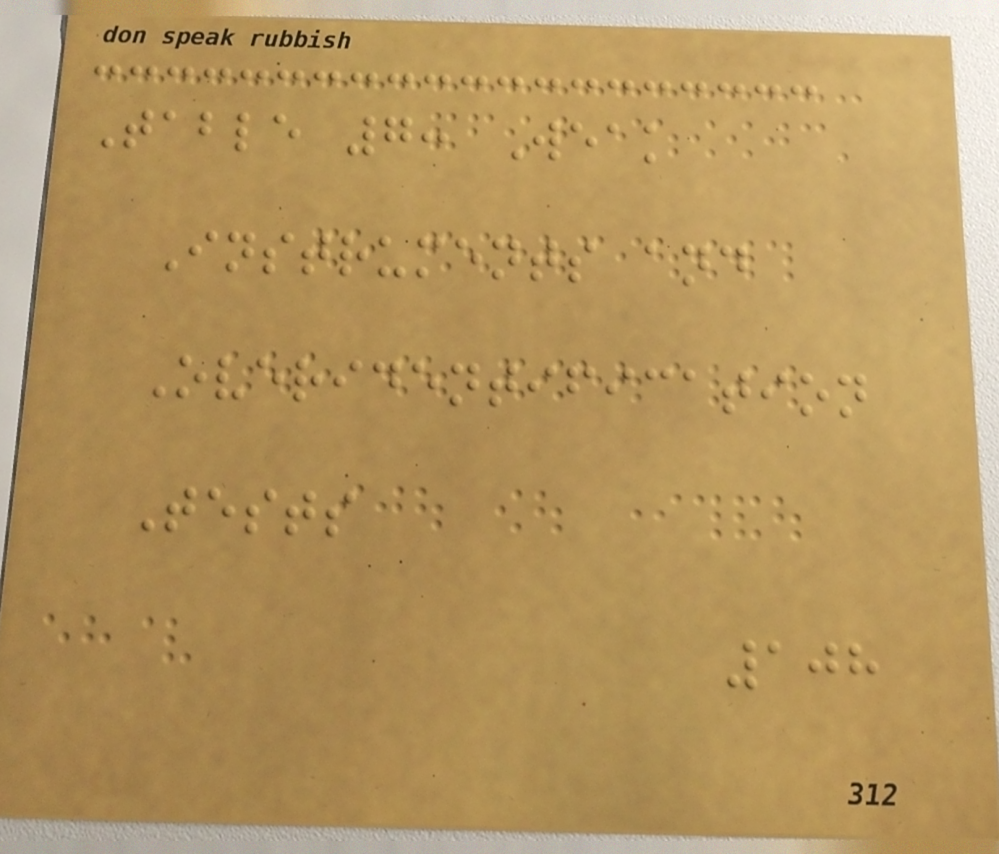Table 7: Weak
Instruments and
Overidentification
Tests
108
